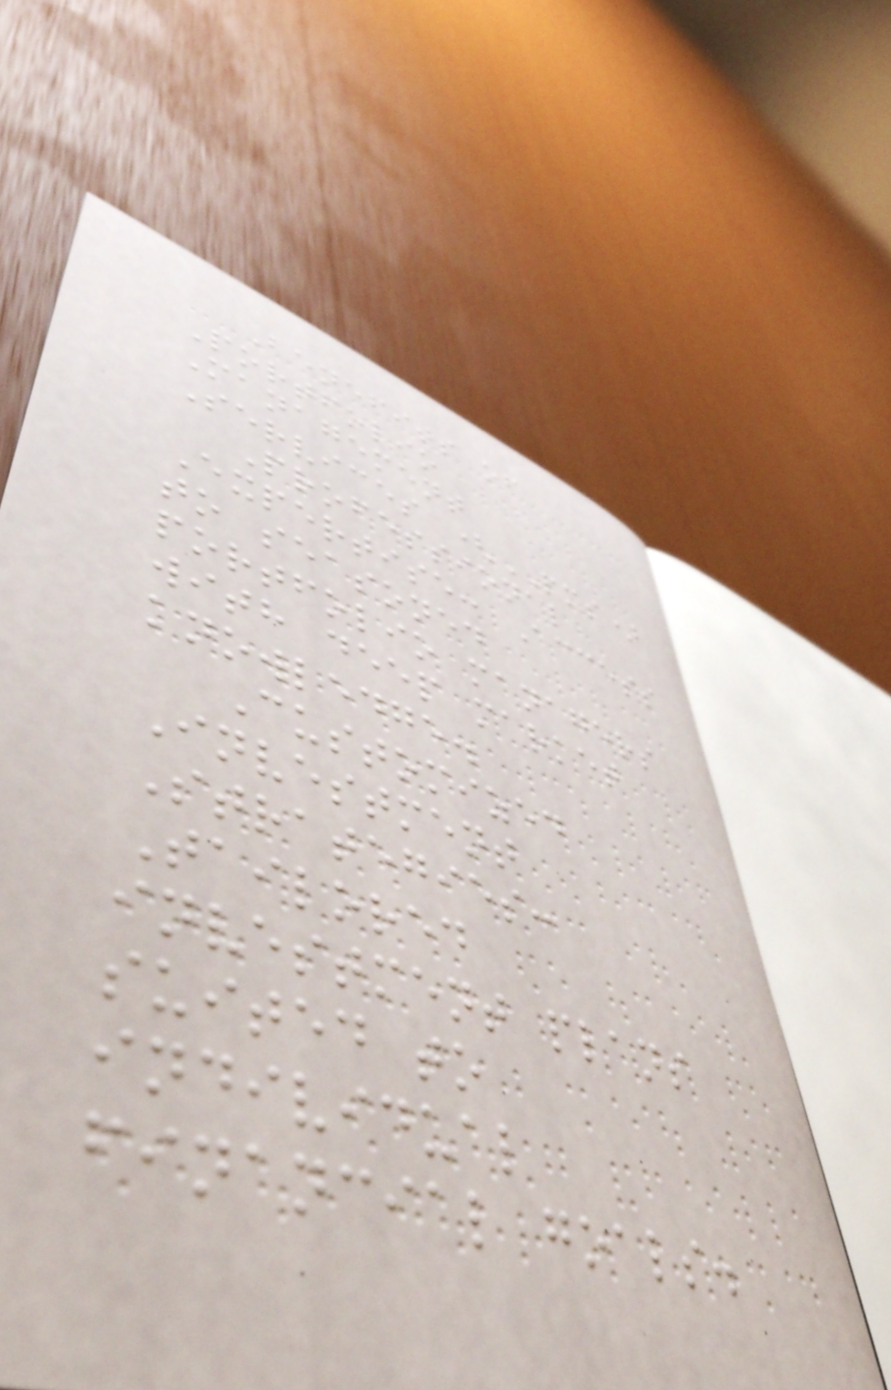Benefits of
Portfolio
Management
Services (PMS)
Professional
Expertise: Access
to seasoned
portfolio managers
with deep market
knowledge.
Customized
Investment
Strategies:
Tailored
investment plans
suited to
individual
financial goals.
